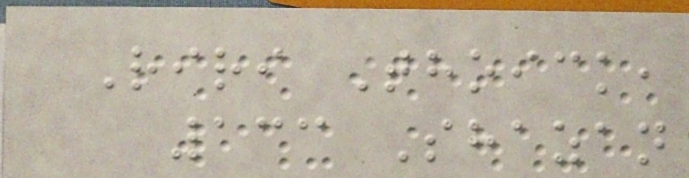Riri Thoick,
133 Shazan
